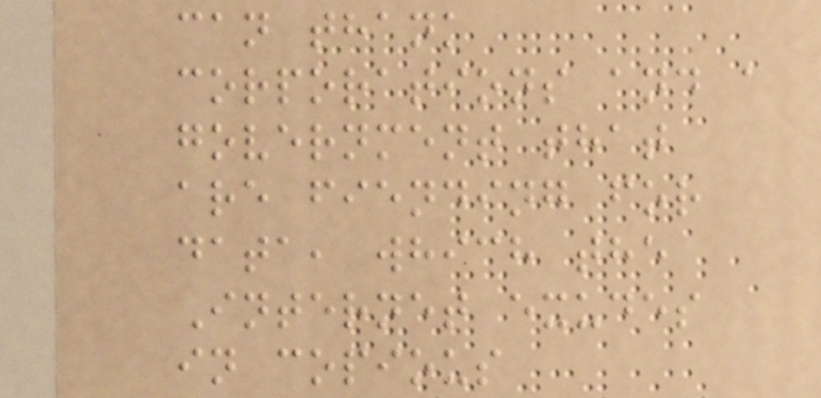can thank
corporations and a
government that
are fiending for
data, which the
Internet exudes
in copious
